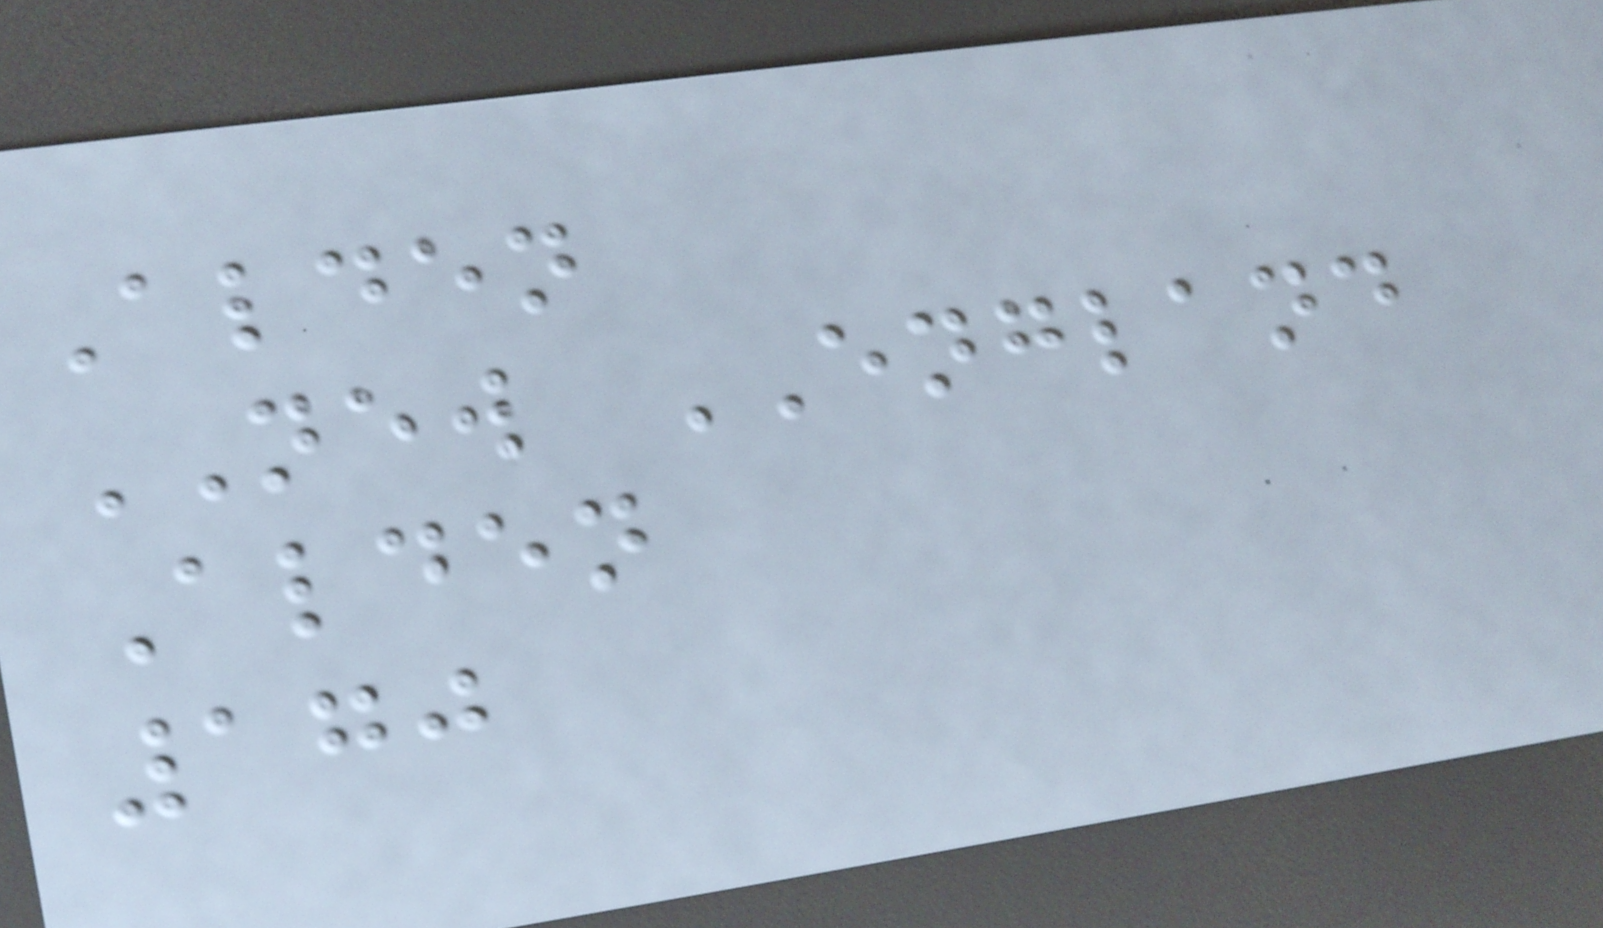Alden
NEW ENGLAND
Alden
170
